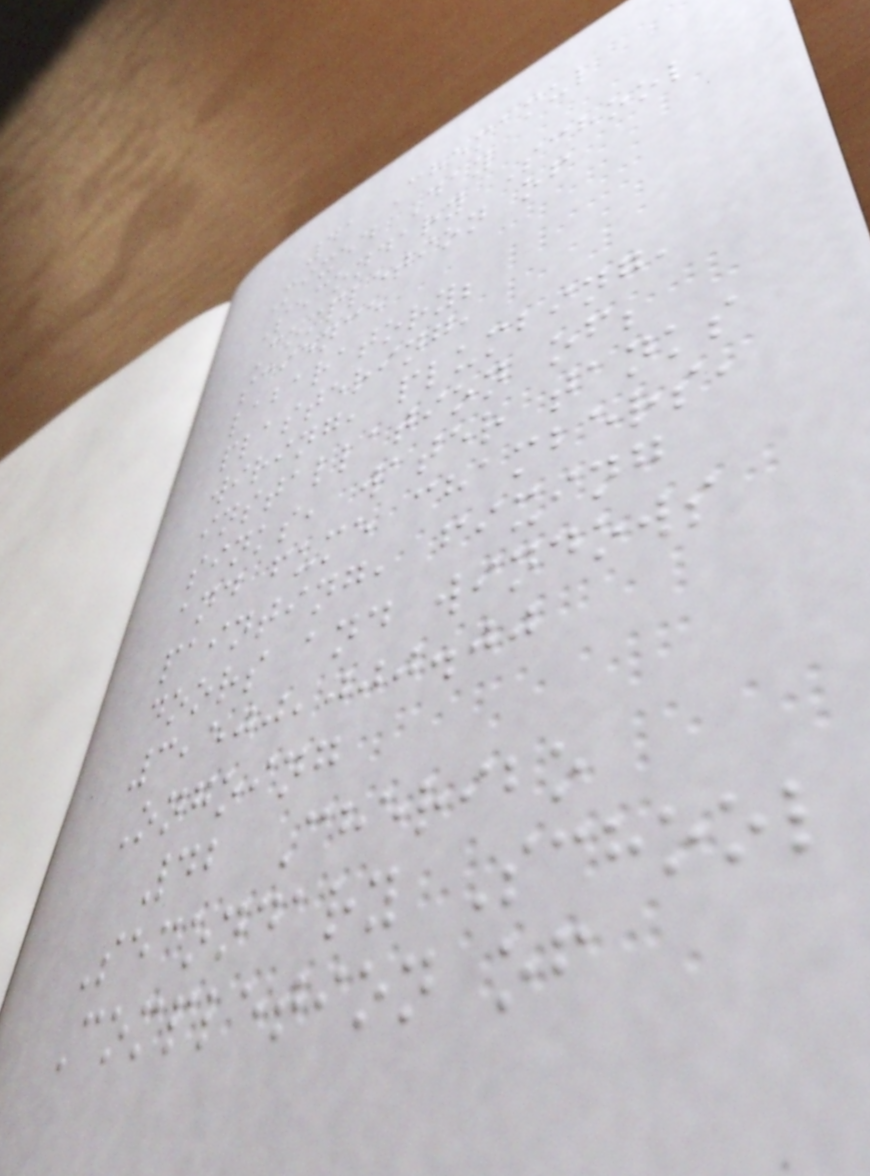41 Chemamul
Mixed Day
Secondary School
Completion of
science
labaratory;
plastering,
wiring, plumbing,
installation of;
sinks, water tanks
and fume chambers,
painting, fixing
doors and windows
3,500,000.00
Ongoing
42 Cheribo
Secondary School
Completion of
